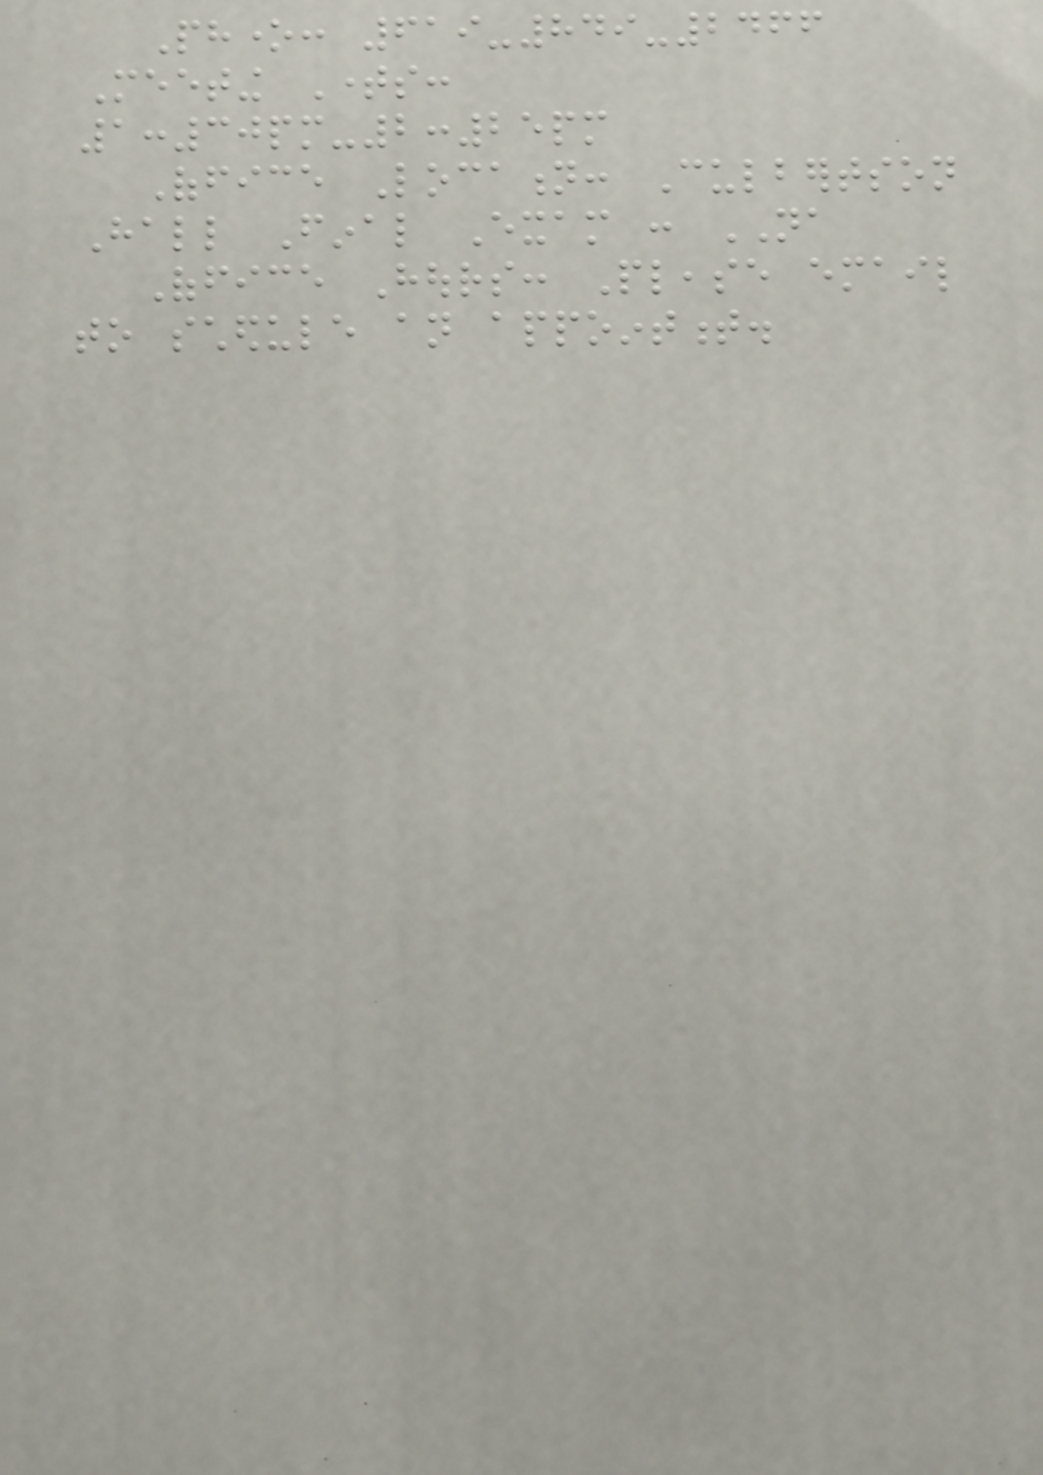Phone: 619-849-2466
Meeting Times:
1:30pm-2:25pm
Office Location: Culbertson
Hall Final Exam : NA
Office Hours: Please email
to schedule an appointment.
